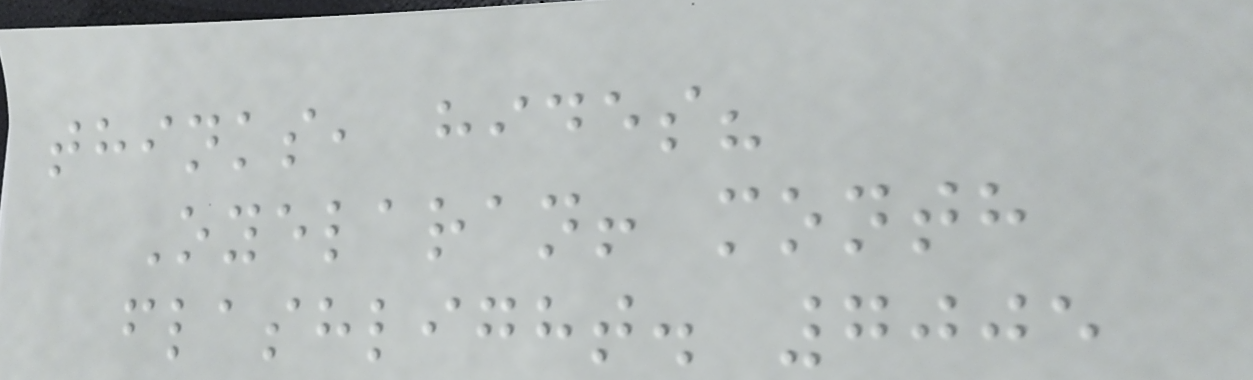thinks, hides?
Oyelaran! month
flashlight. 7005
